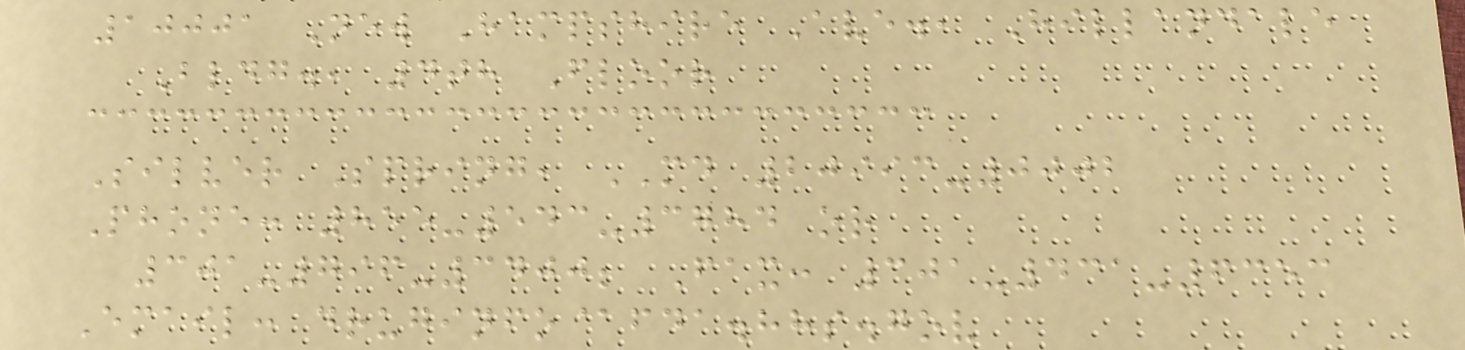10001 New Hampshire Ave., Hillandale
Bldg., 4th Floor
Silver Spring, MD 20993-0002
Phone: 855-543-3784 or
301-796-3400; Fax: 301-431-6353
Email: druginfo@fda.hhs.gov
